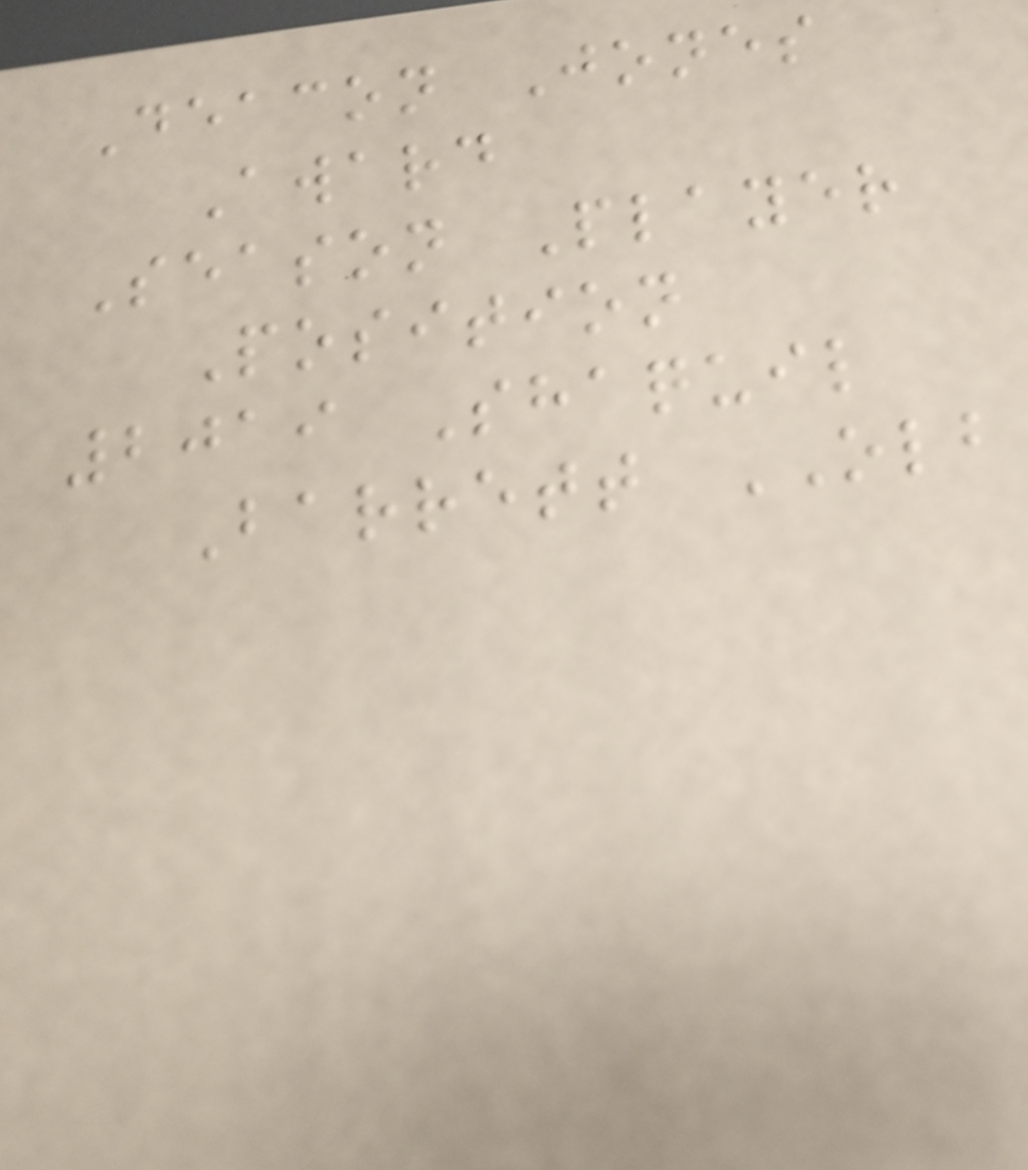Deacon Jones
Award
Season Player
Position
2019 Shaquil
Barrett OLB
